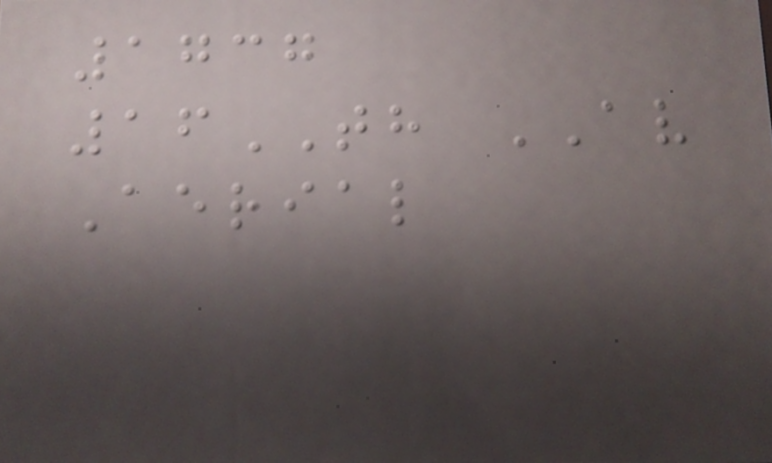1737
16TH AV
Aerial
